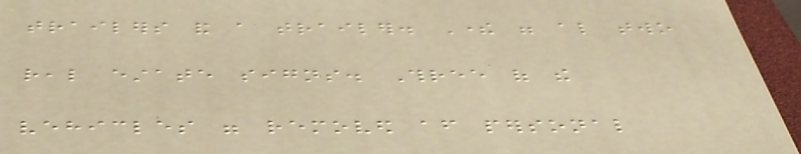trailers and a trailer. There were also two
real estate signs. Three of the
vehicles were removed after personal
